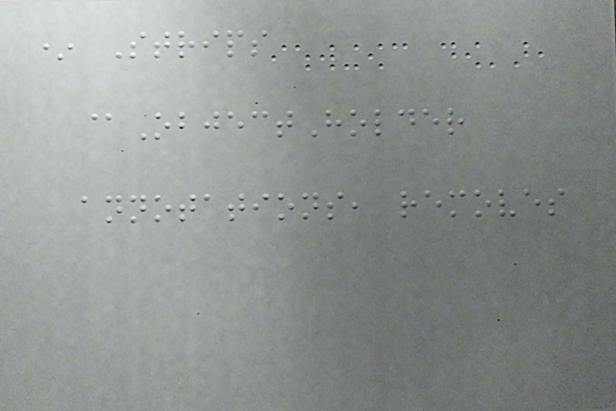* Strips
@ObjectHolder
annotations, removes
